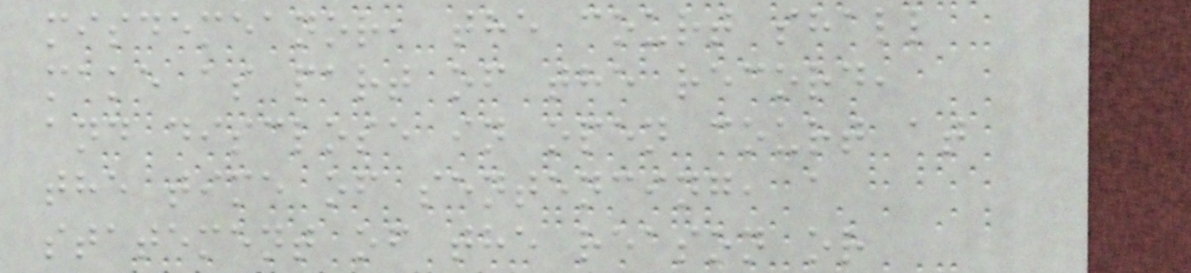misdemeanor, the court shall
make as part of the record,
and disclose in open court at
the time of sentencing, a
statement of the reason or
